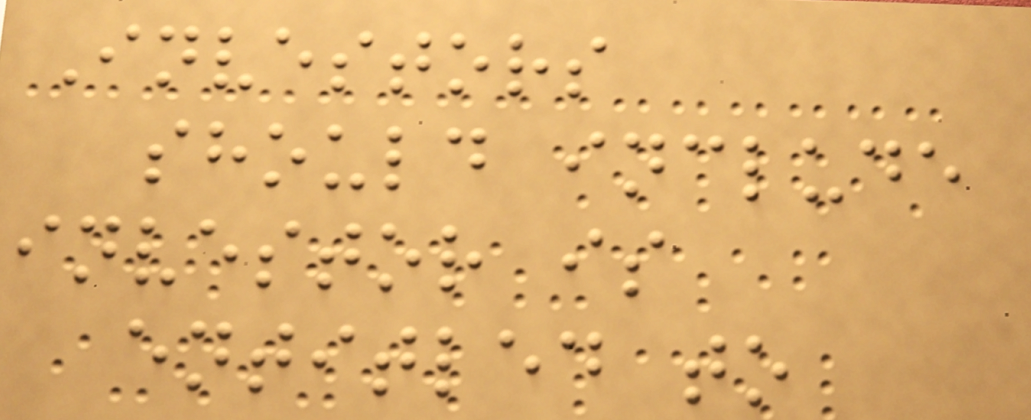Investors
should include
investor is
entitled to
